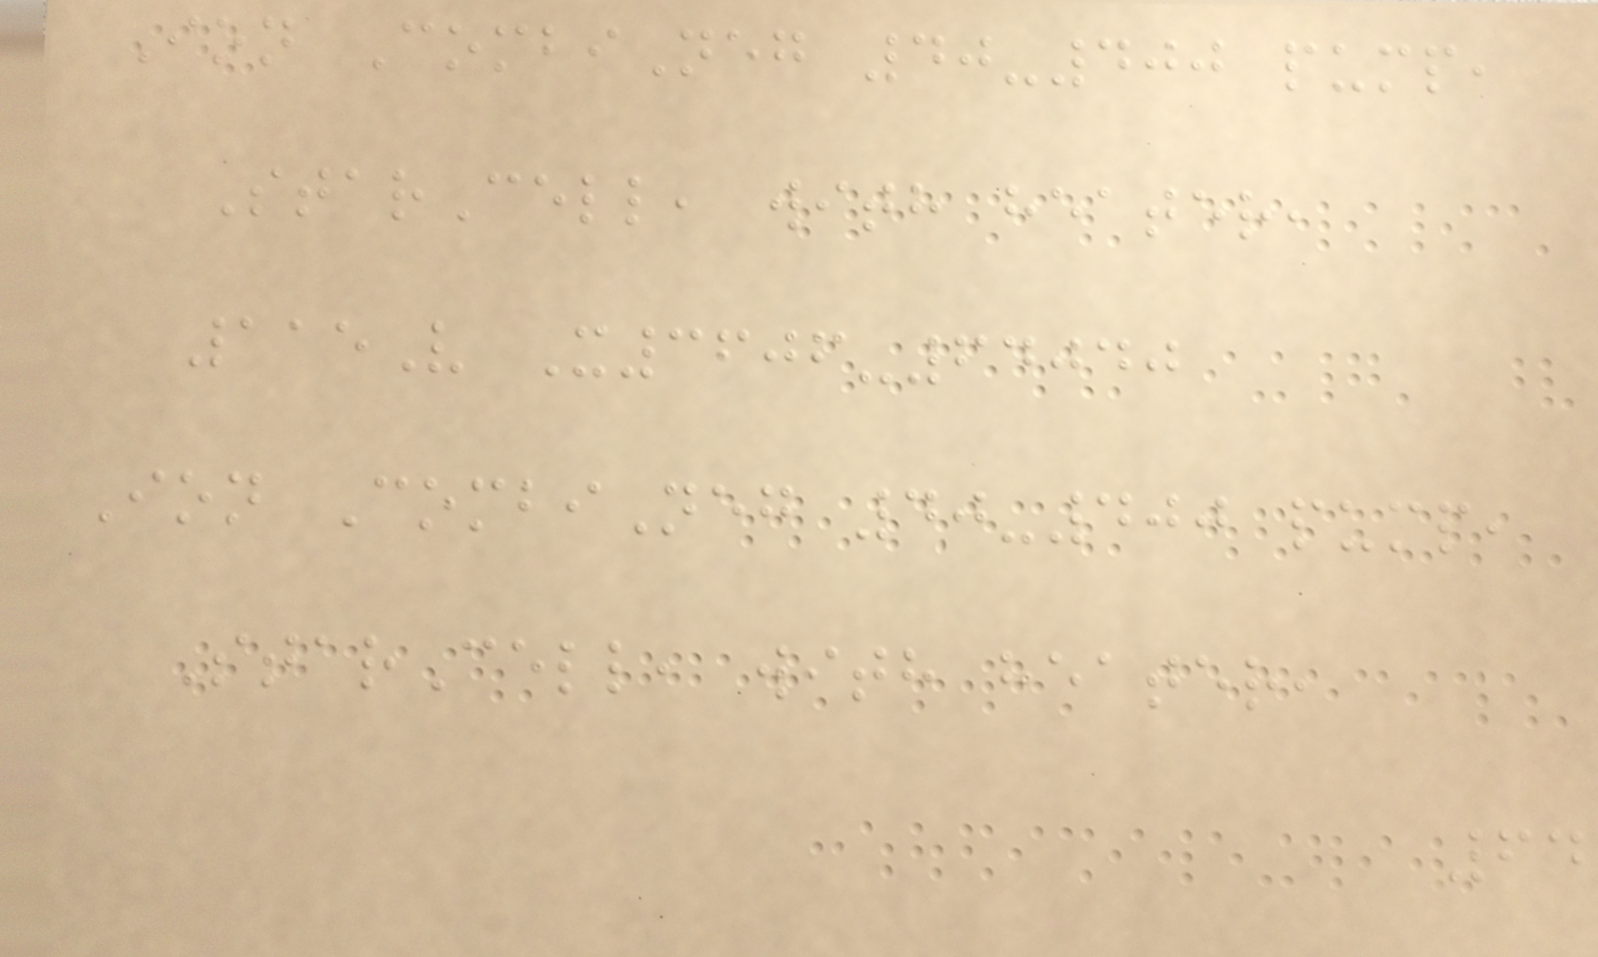Ion CombiNeg 40-400 pump,
StarCell, with heater,
115V X3606-64040
Ion CombiNeg 40-400 pump,
StarCell, with heater,
64
